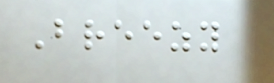Breezy
